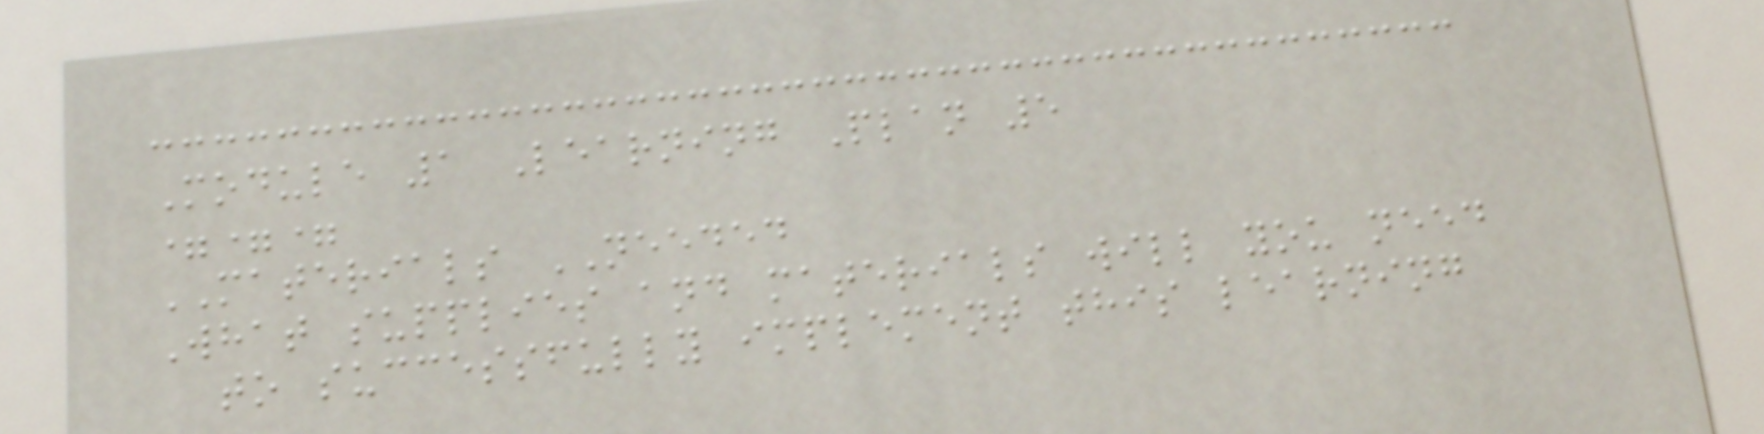Module 1 Learning Plan 5
===
MATERIALS NEEDED
What supplies and materials will you need
to successfully implement this learning
